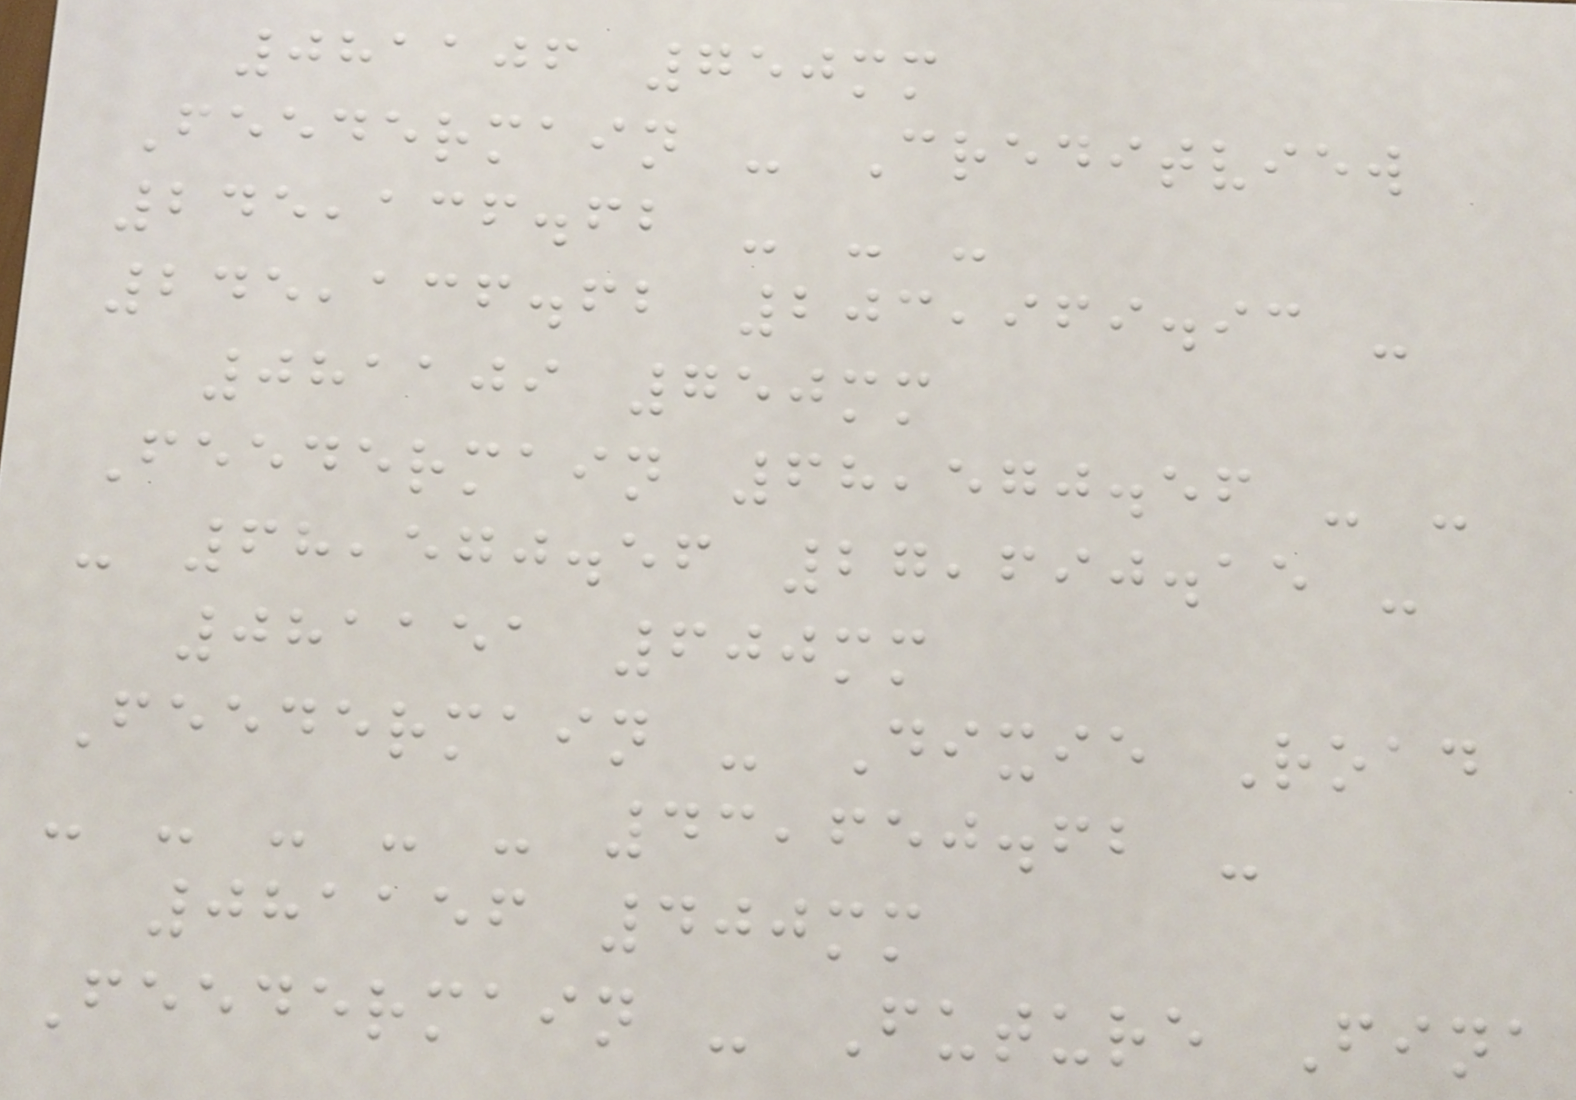081106 750mm
Feedermain - Creditview
245,136.62 - - -
245,136.62 203,969.93 -
081109 750mm
Feedermain 68,570.56 - -
- 68,570.56 27,690.15 -
081151 600mm
Feedermain - Dixie Road
- - - - - 43,650.62 -
081156 400mm
Feedermain - Future Fina
